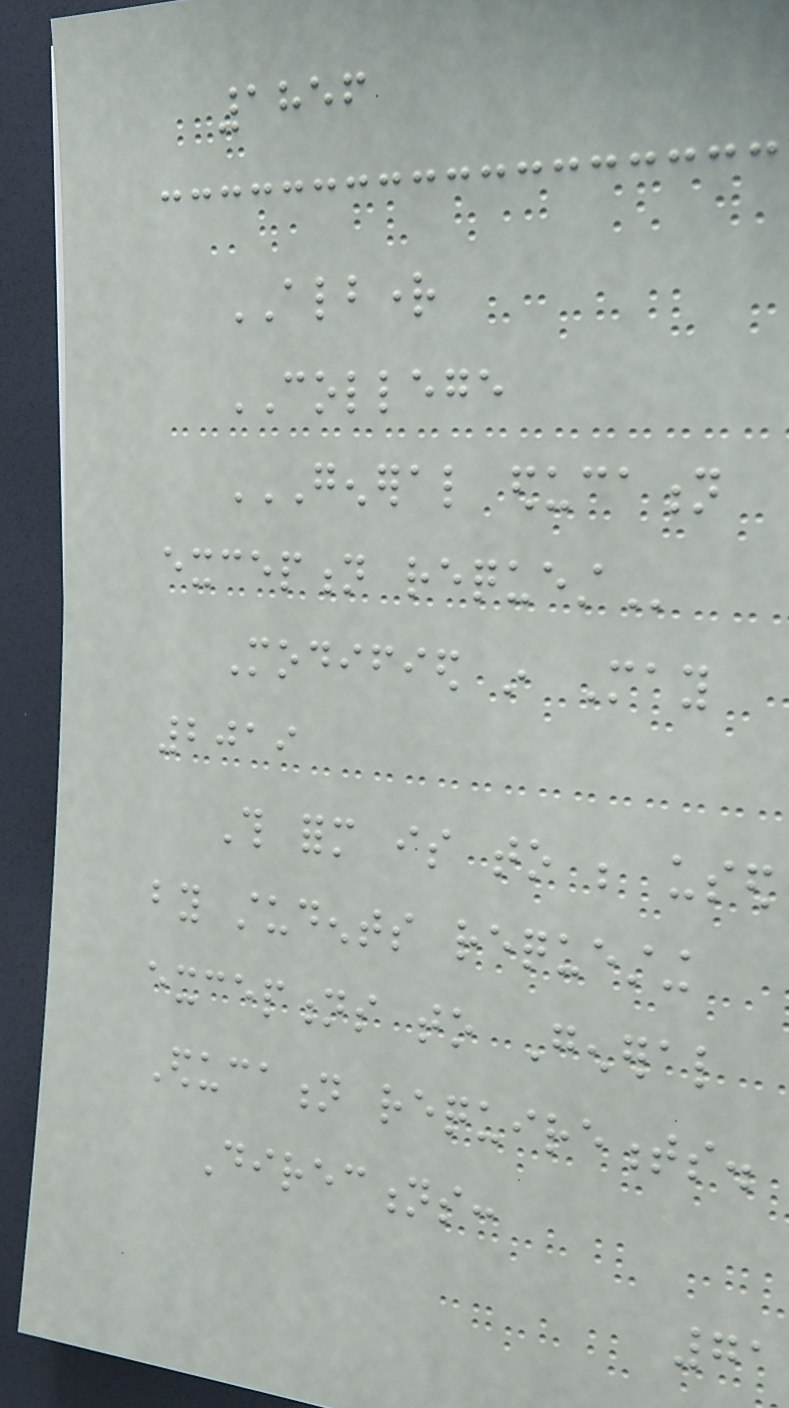1856
ALBRIGHT
COLLEGE
GENERAL EDUCATION
EXCEPTION REQUEST
Modified in May
2019
This form is to be used
by students requesting
exceptions to General
Education requirements.
Directions:
71
